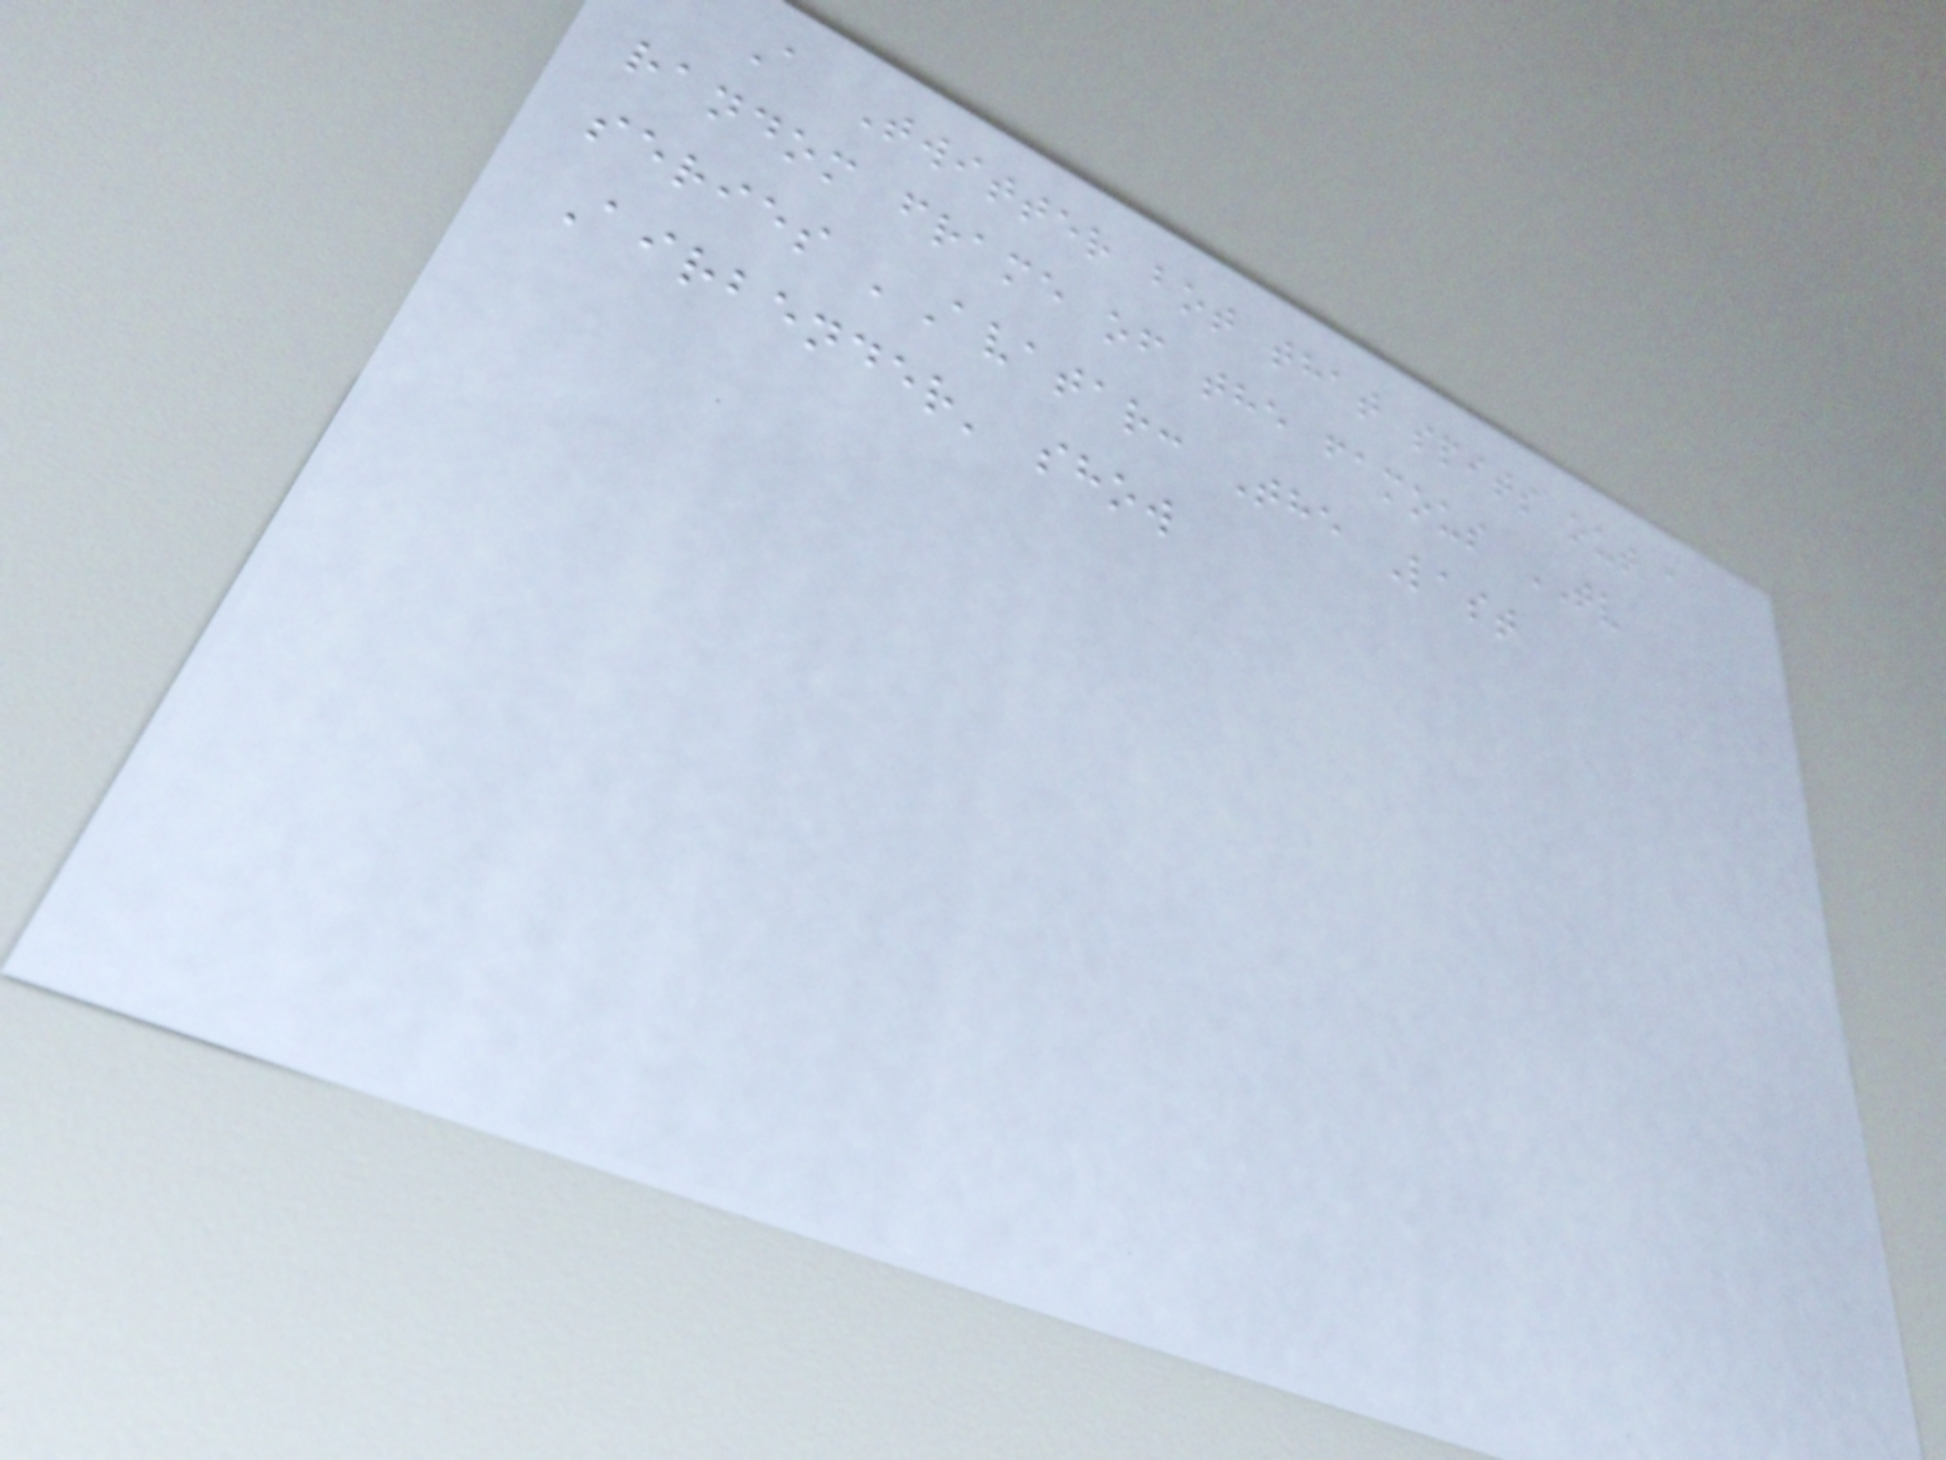A Twitter bot that spits out a
random frame of the famous TV
series 'Avatar: The Last
Airbender' show
